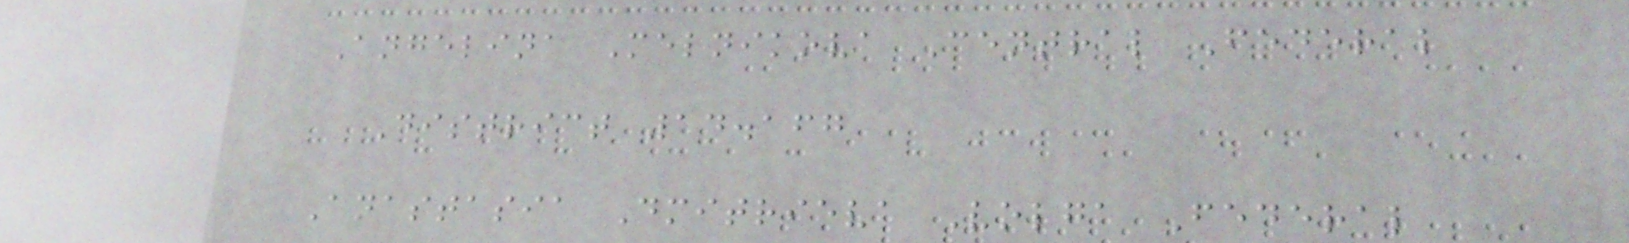Angelina Melnikova Central Federal
District 14.167
Anastasia Dmitrieva Volga Federal
